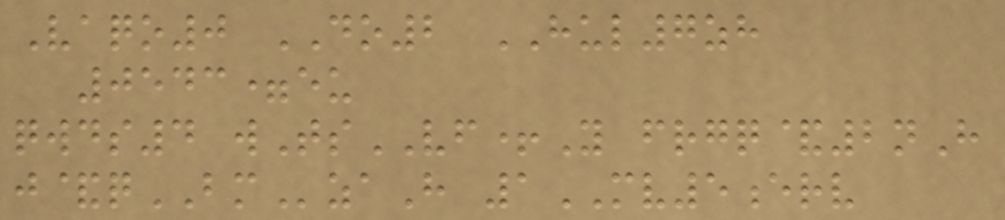Vaqo0 DO2 HUL7zh
0543=eu
qwds4 wTsVF+Y frgq&2nH
j&qBMzaH 1MV5erv
